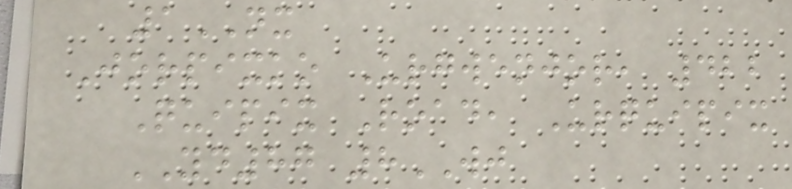1NX
Jorpixko Urgwenjor, 422
Quipix Road, Urquipix
YD87 8WJ
